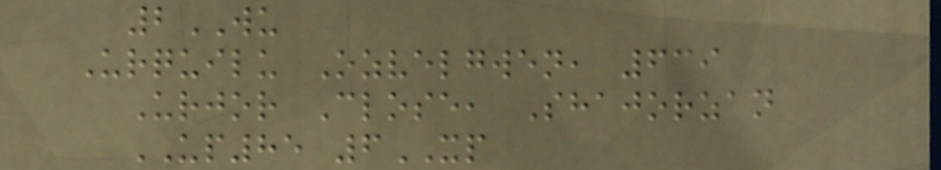2WU
Urquilu Ozvelgwen, 639
Urjor Close, Shajorzan
UP85 6XP
